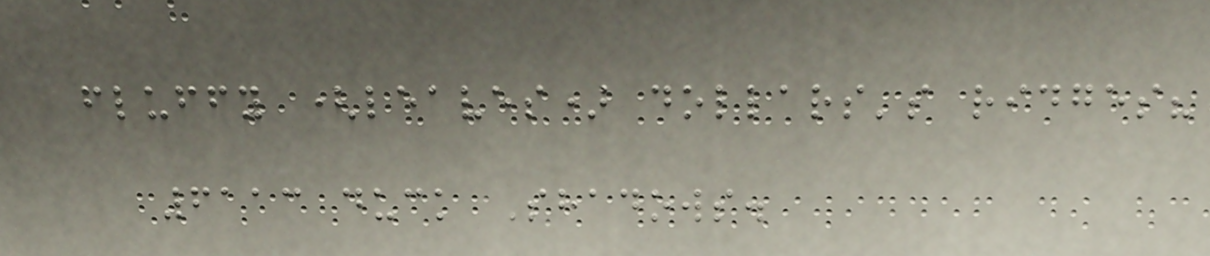fluffy (leaves) dollars's ridges?
6113 duck Shadows.
